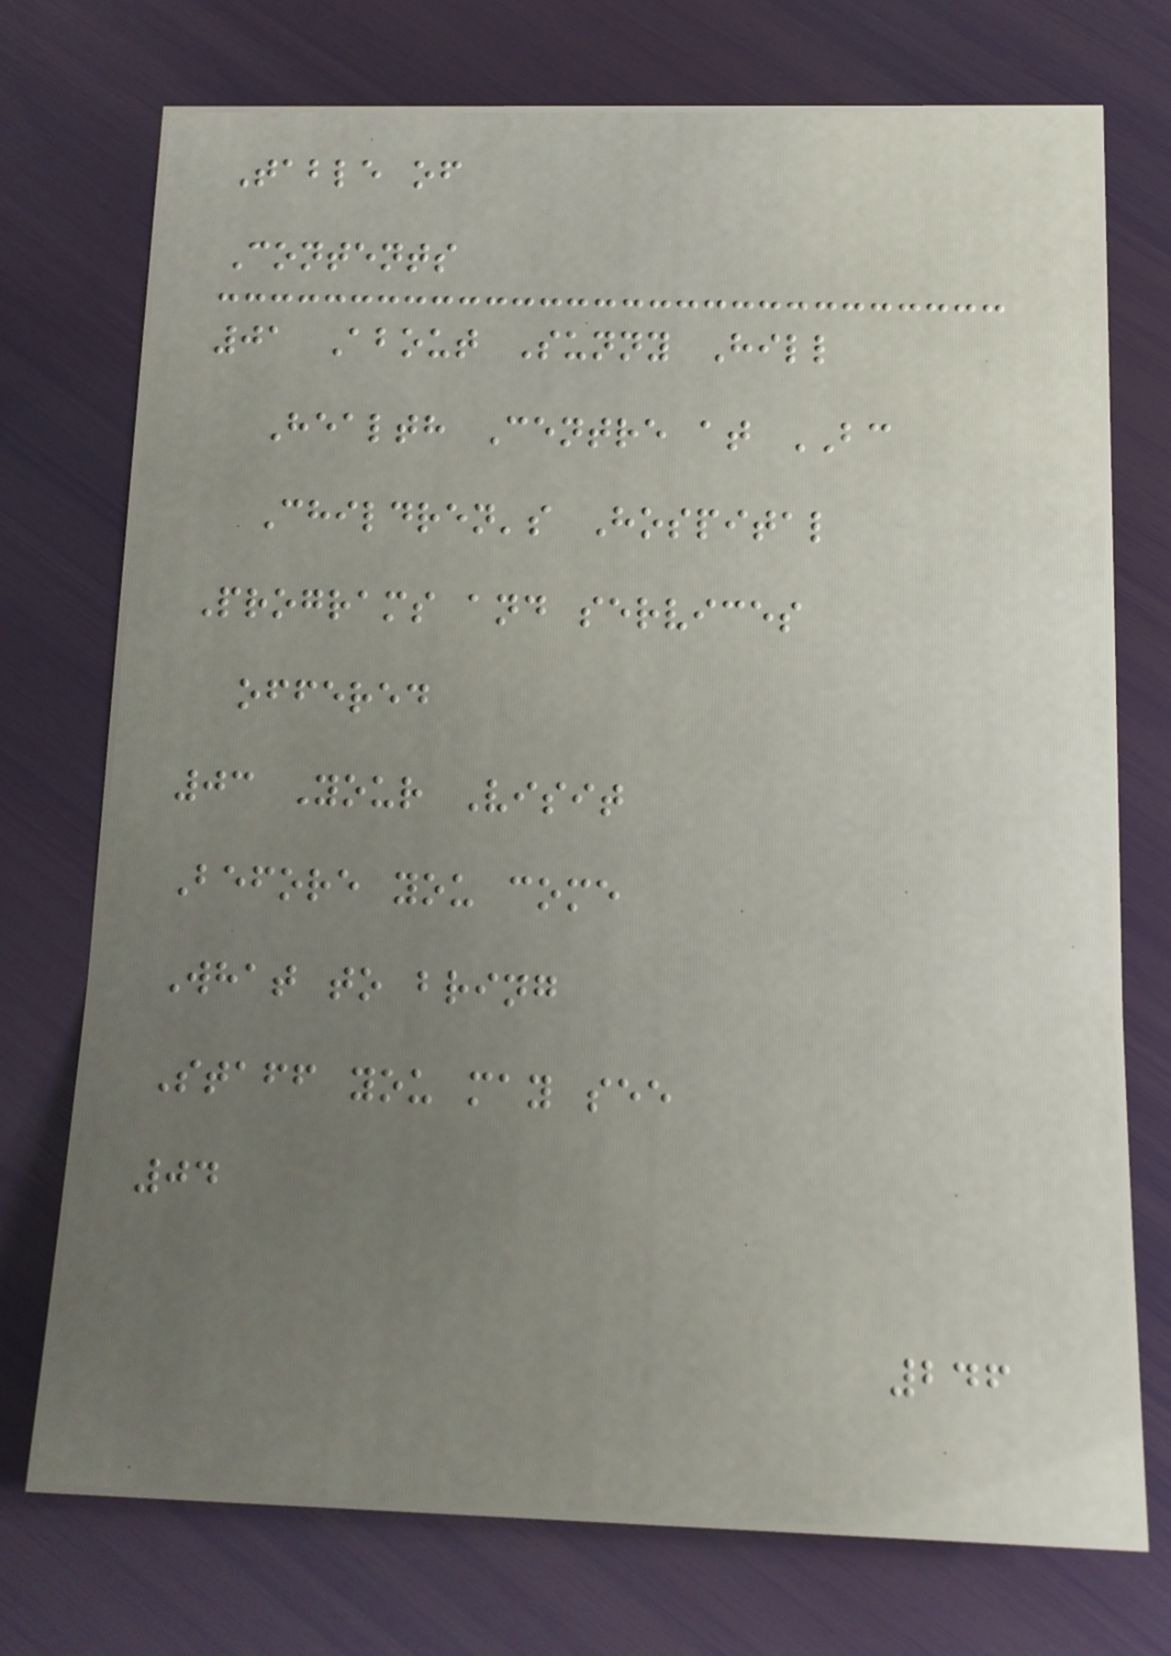Table of
Contents
01 About Sunny Hill
Health Centre at BC
Children's Hospital
Programs and services
offered
03 Your Visit
Before you come
What to bring
Staff you may see
04
246
